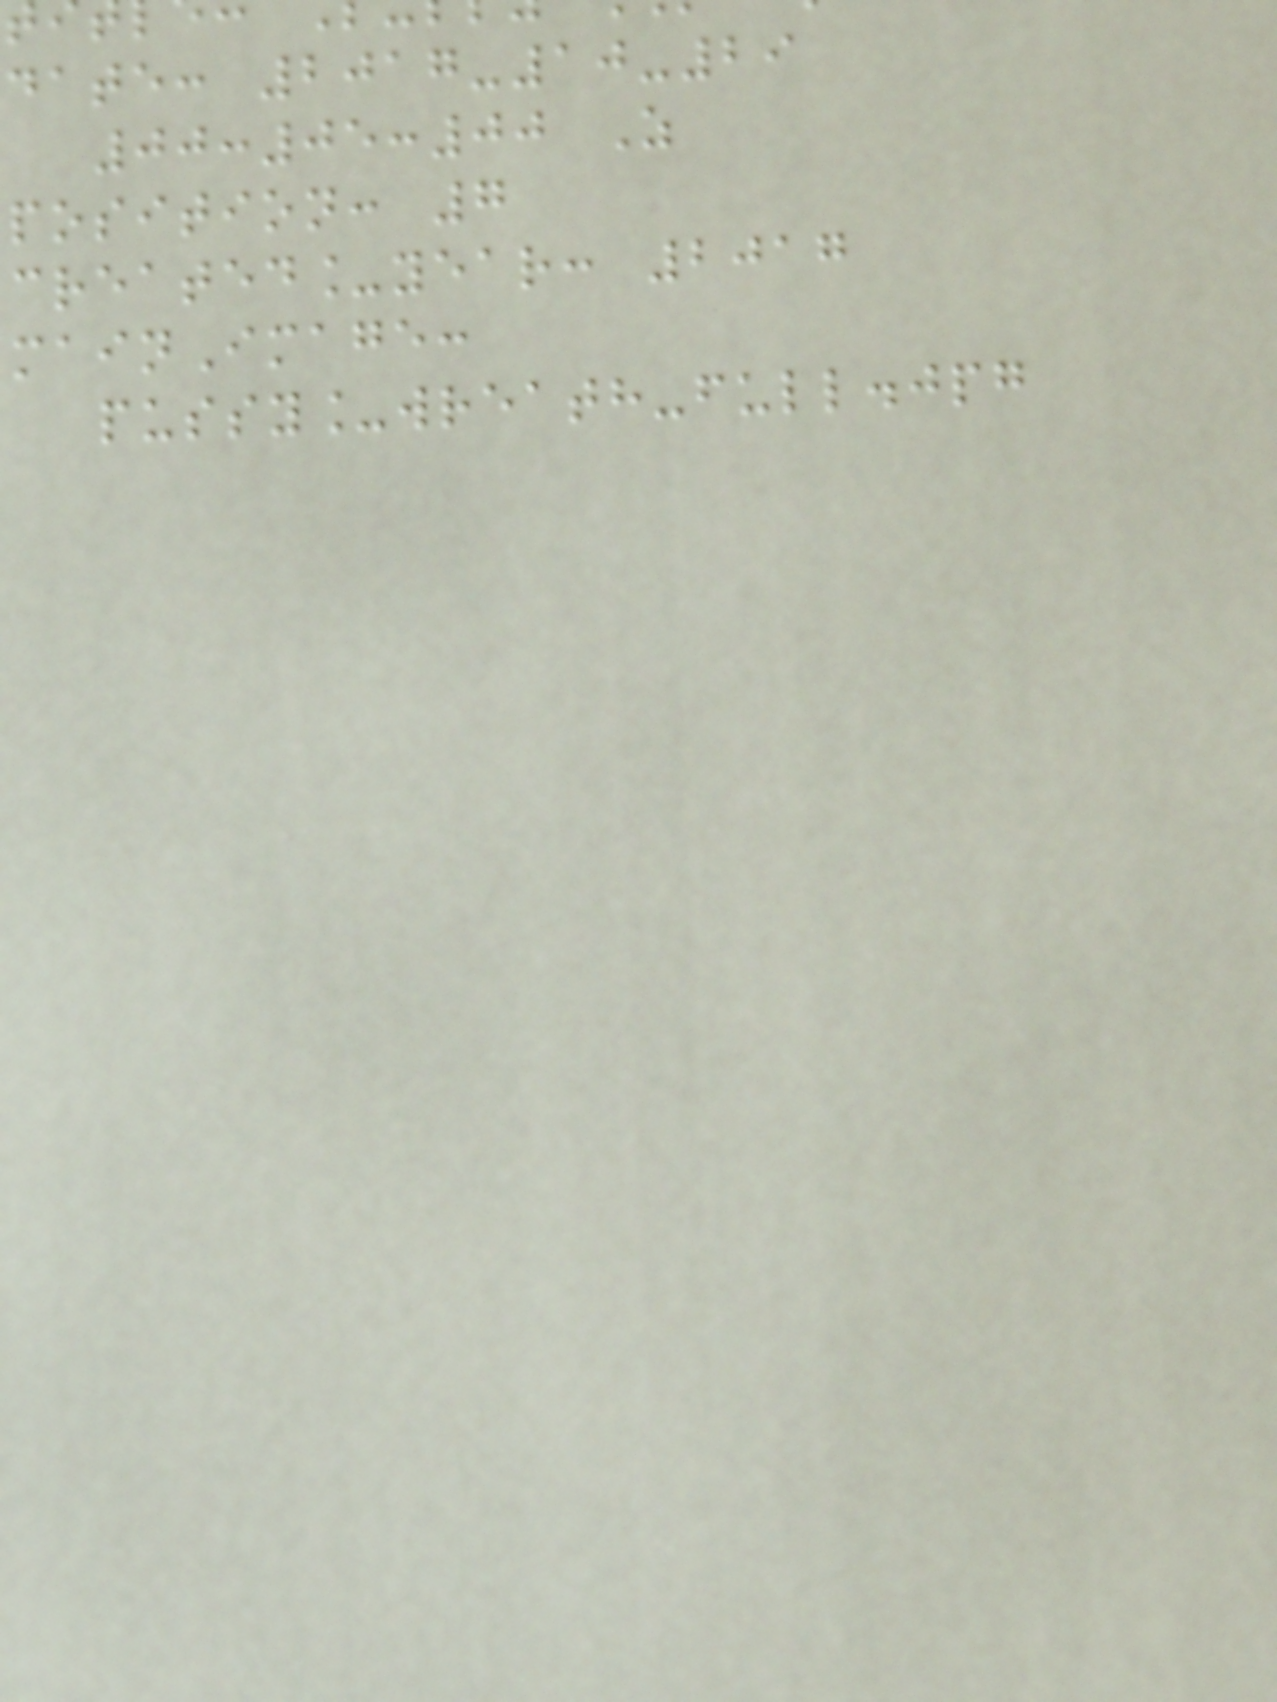date: 2017-10-29
00:05:00 Z
position: 7
created_year: 2017
mainImage:
pussy_wreath-full.jpg
